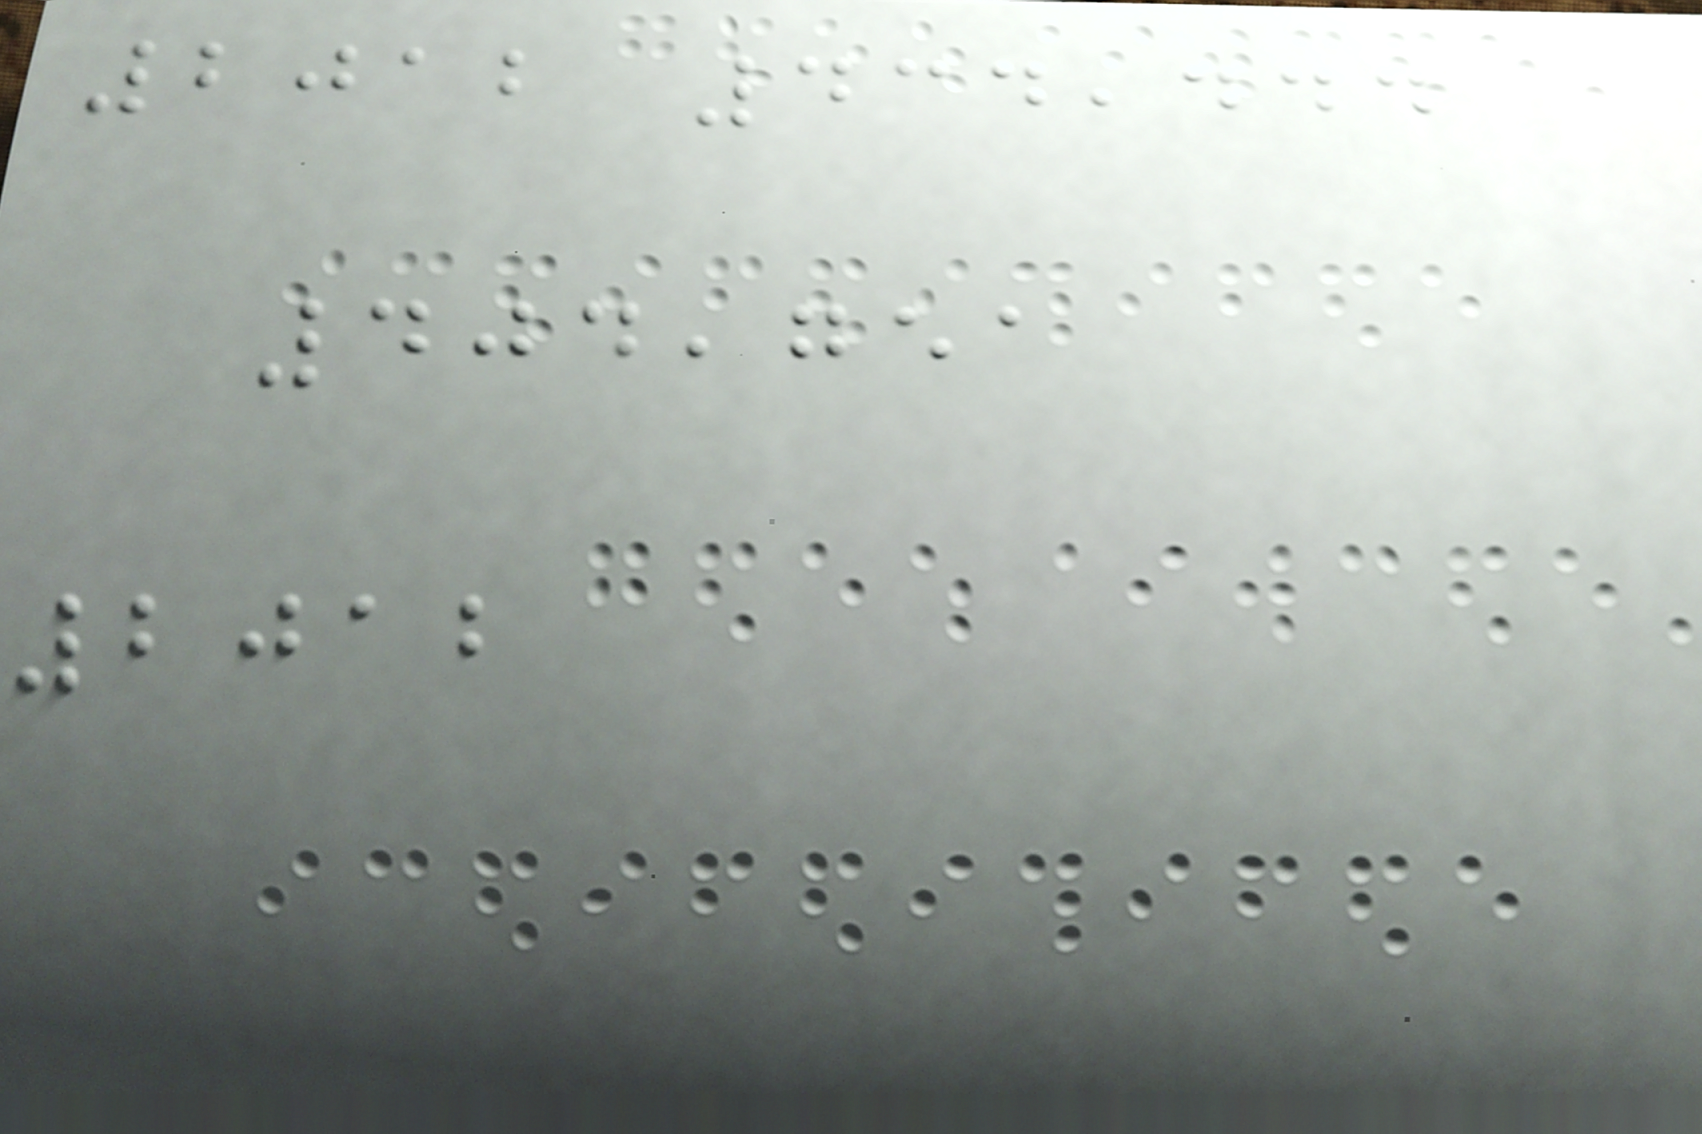2012 434,444
404,751
2012
